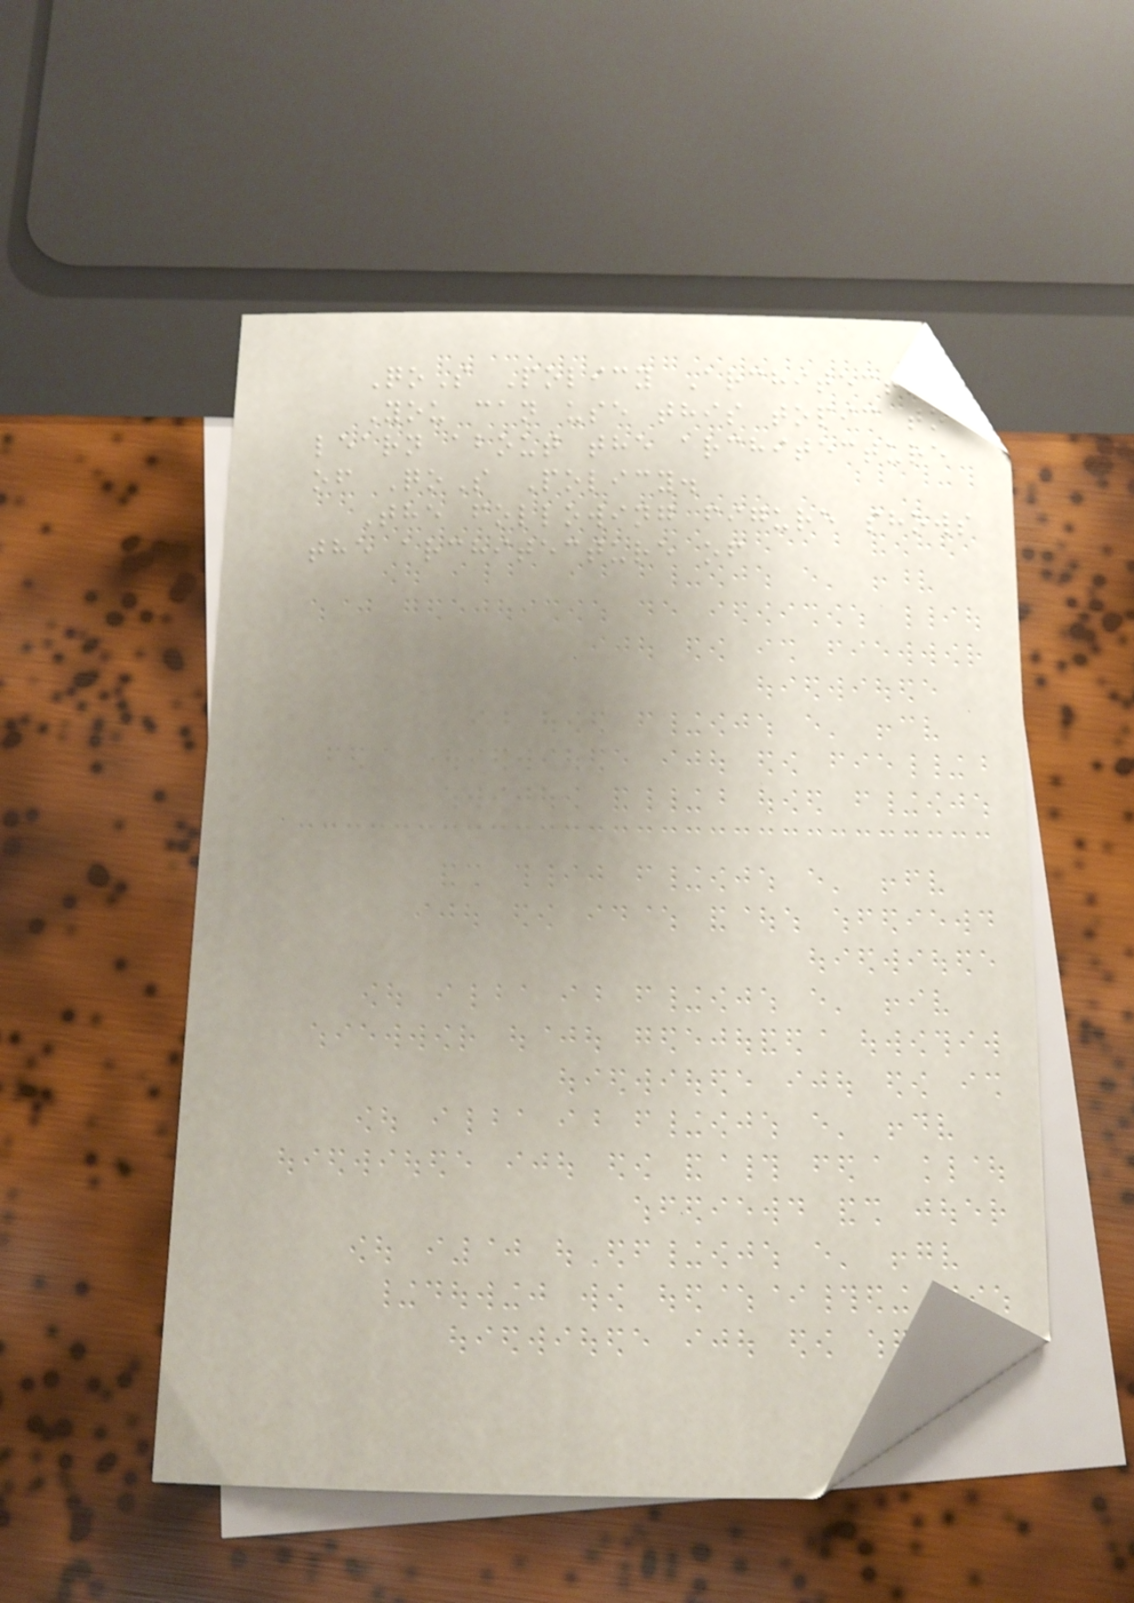QoS Policy Architecture
You can use this topic to
learn about the architecture
of QoS Policy.
The following figure shows
the architecture of
